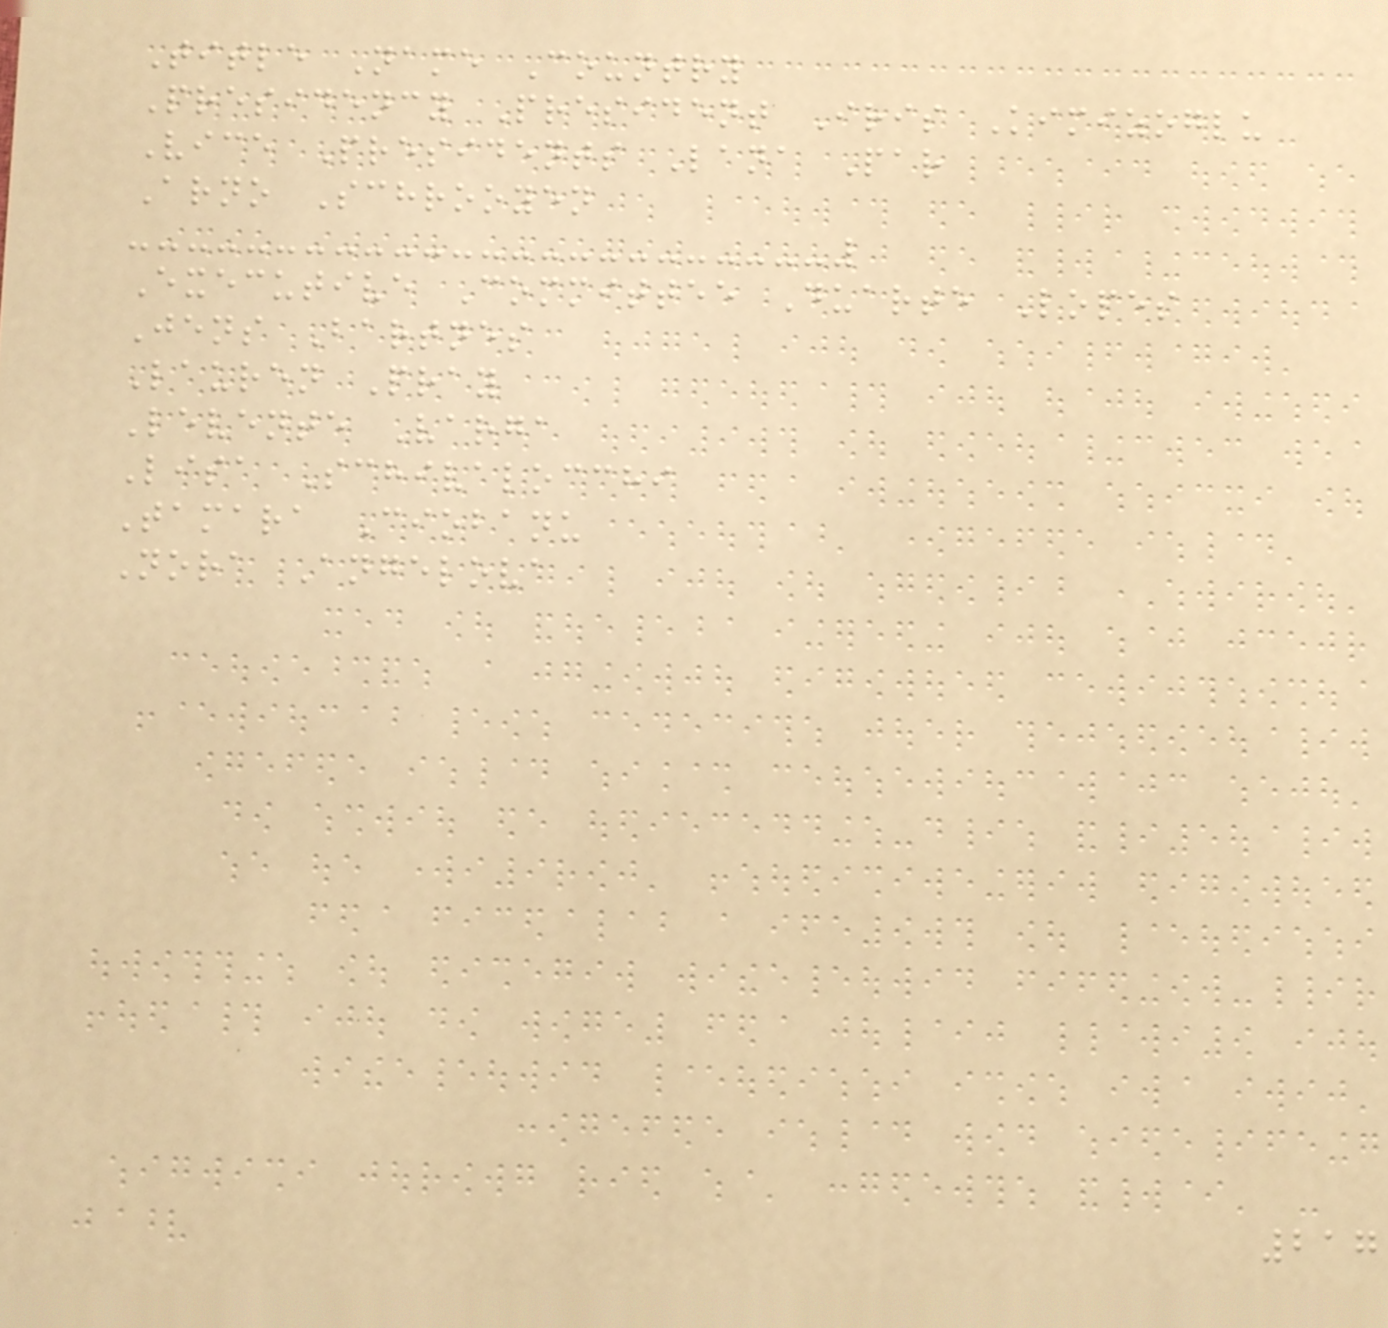Title Name Country
Presidency President Iris Kimizoglu
Vice Presidents Lana Par
Arno Schrooyen
Executive Committee Duarte Lopes
Jens Bartnes
Lauren Pray
Levente Varga
Lisa Schivalocchi
Tamara Ciobanu
Nora Angelova
217
